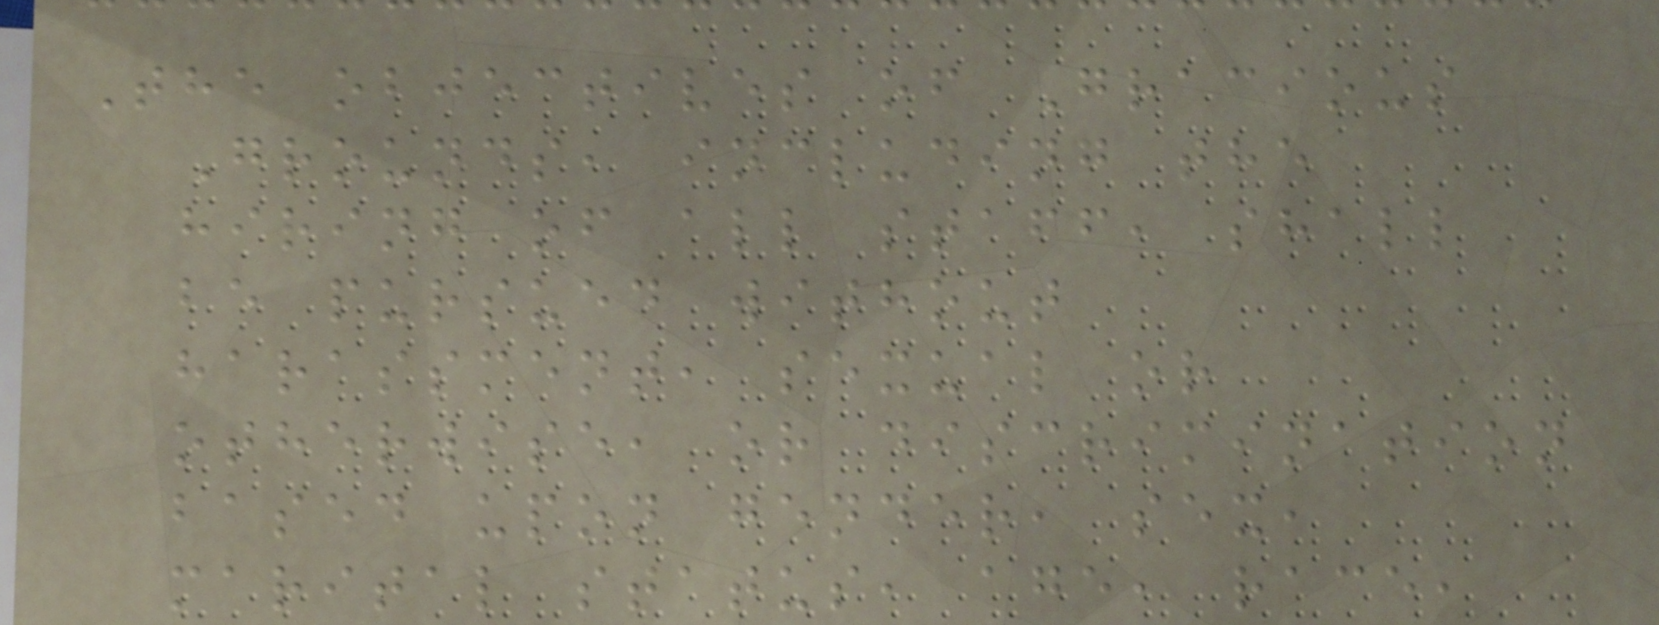The objectives of Gracious
Grounds, including the
hiring of all staff, shall
be pursued without
harassment, sexual or
otherwise, or discrimination
based upon gender, sex,
marital status, age, race,
